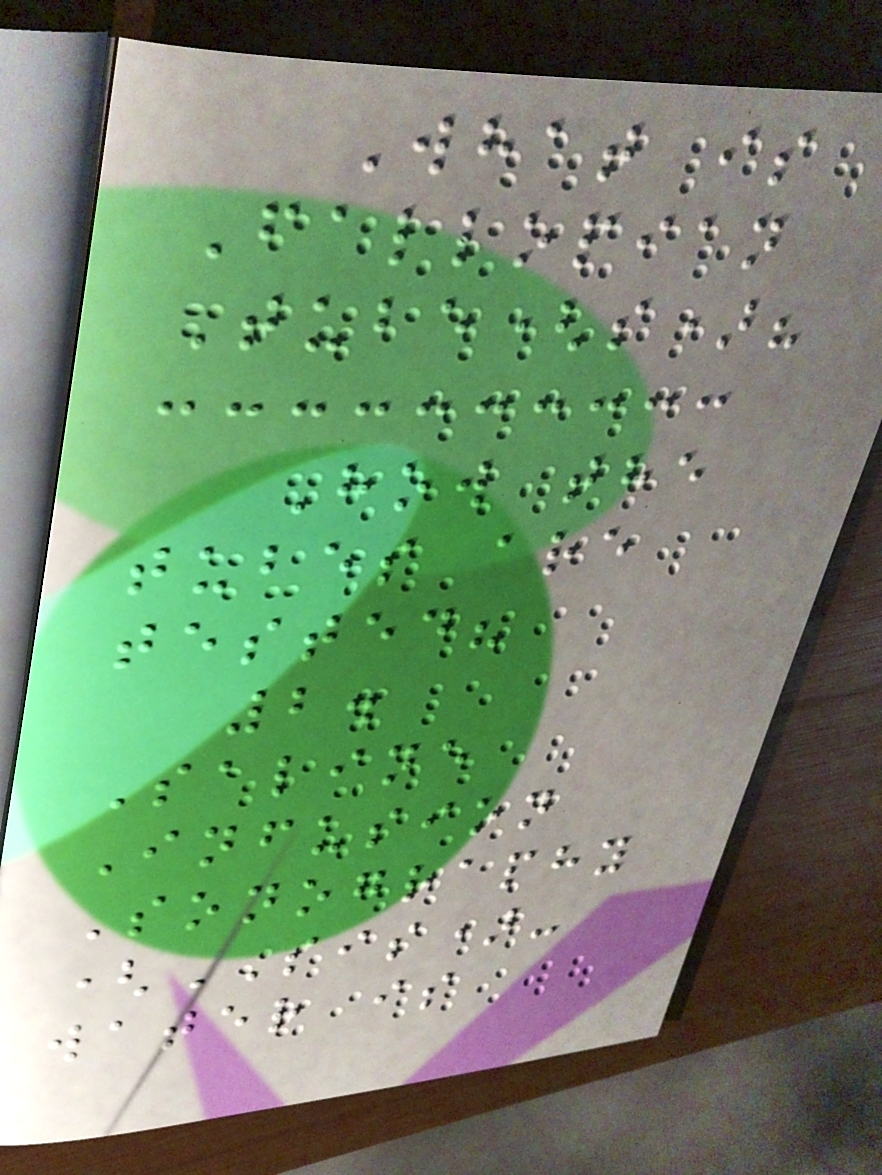What is
Fallopian
Tube(s)?
How the
tubes are
tested?
2.
Saline
Infusion
Sonography
(SIS)-
water is
